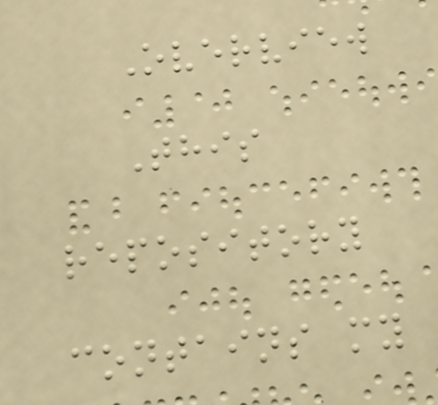Overview
This
repository
contains my
